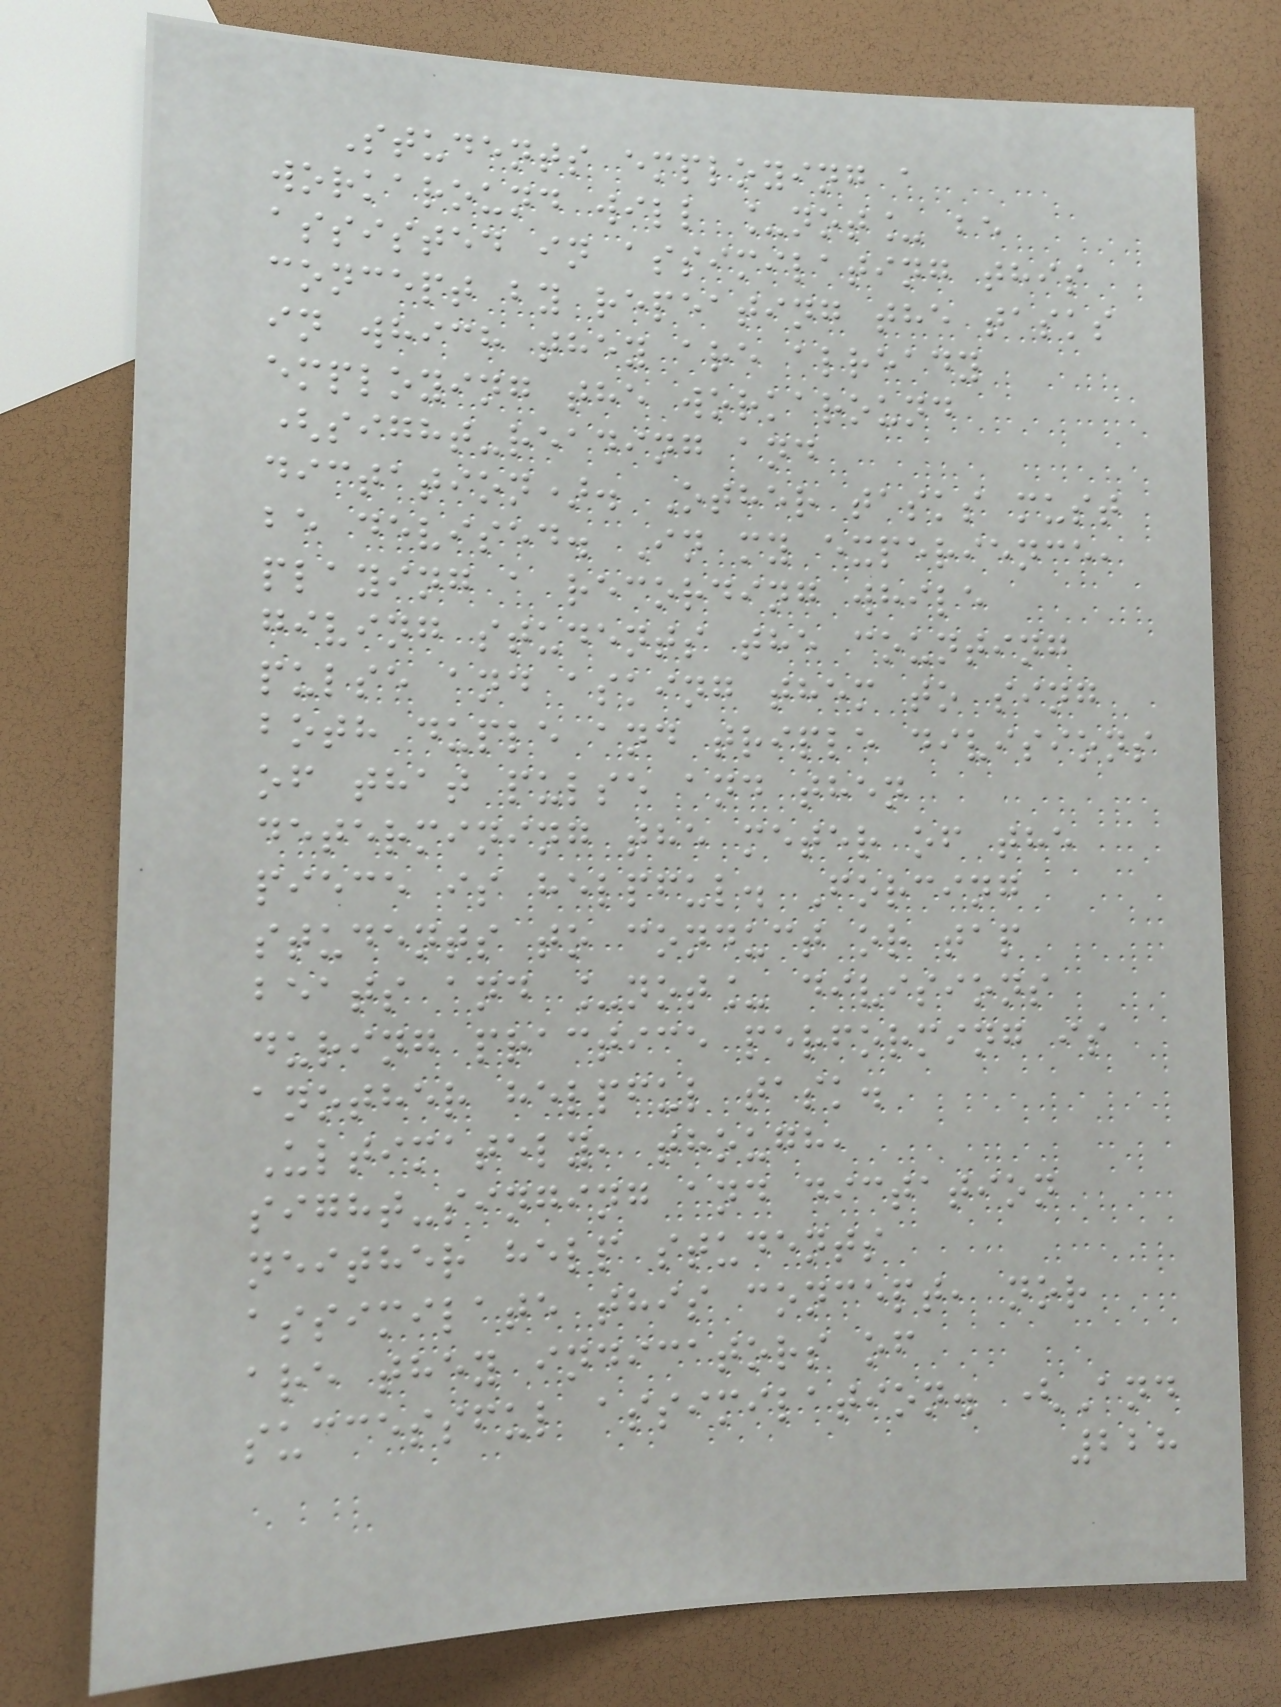Students employing a
workaround will _not_ be
assisted in assimilating this
concept by repeating the tasks
in which they are already
employing the workaround
(sight-reading and
dictation). Other tasks must
be devised. In my experience,
playing a recording while
giving students the counting
pulse and asking them to sing
both duple and triple divisions
of that pulse and then
determining the meter of the
piece is helpful. Forcing
students to conduct or tap
beats and _not_ divisions
during practice performing is
another helpful task.
Ultimately, though,
sight-singing and dictation
neither help students
assimilate this concept, nor
are they indicators of
successful assimilation. (And
228
